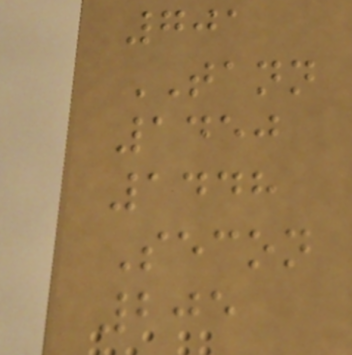701
TANN
1450
1448
Secon
205
